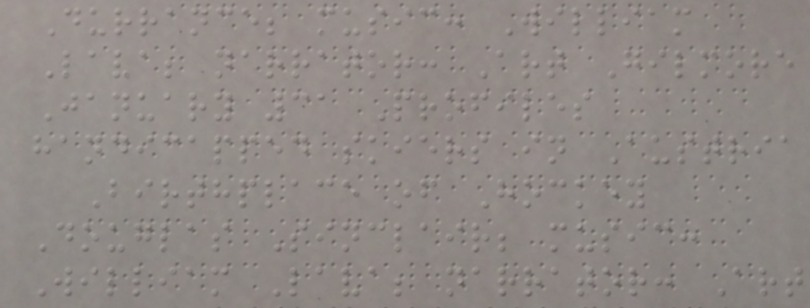Durrance; music: William
Lava; narrator: Art Gilmore
January 31 Profiles
handicapped skiers in Austria
Birthplace of Hockey
Douglas Sinclair; music:
William Lava; narrator: Art
